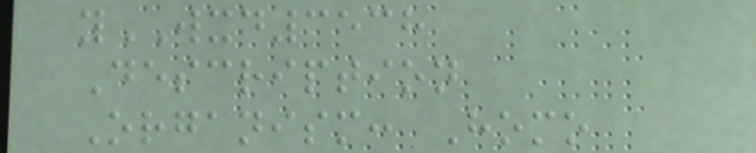yWXD3538
Description
Organism: Homo
